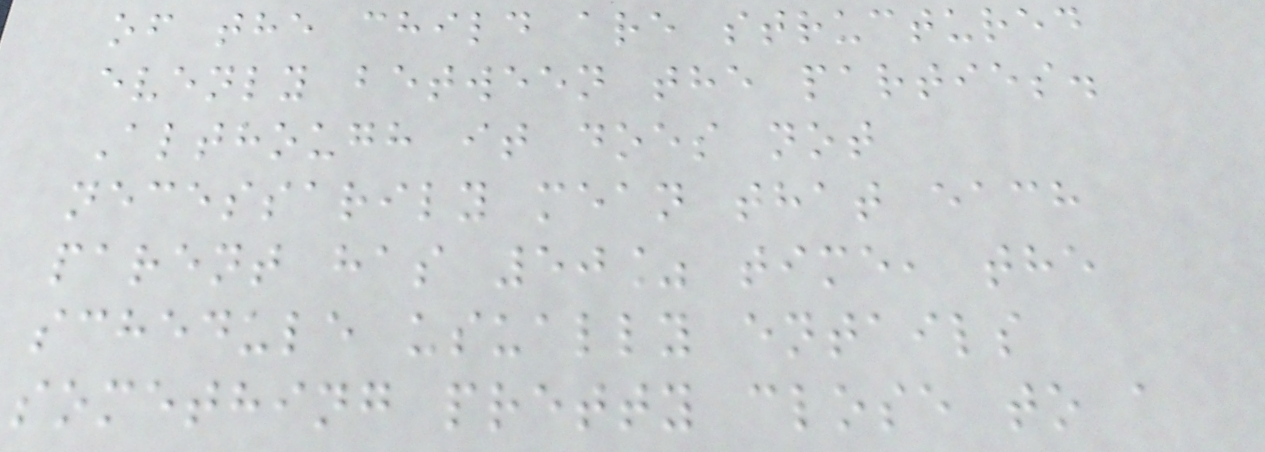of the child are structured
evenly between the parties.
Although it does not
necessarily mean that each
parent has 50% time, the
schedule usually entails
something pretty close to a
